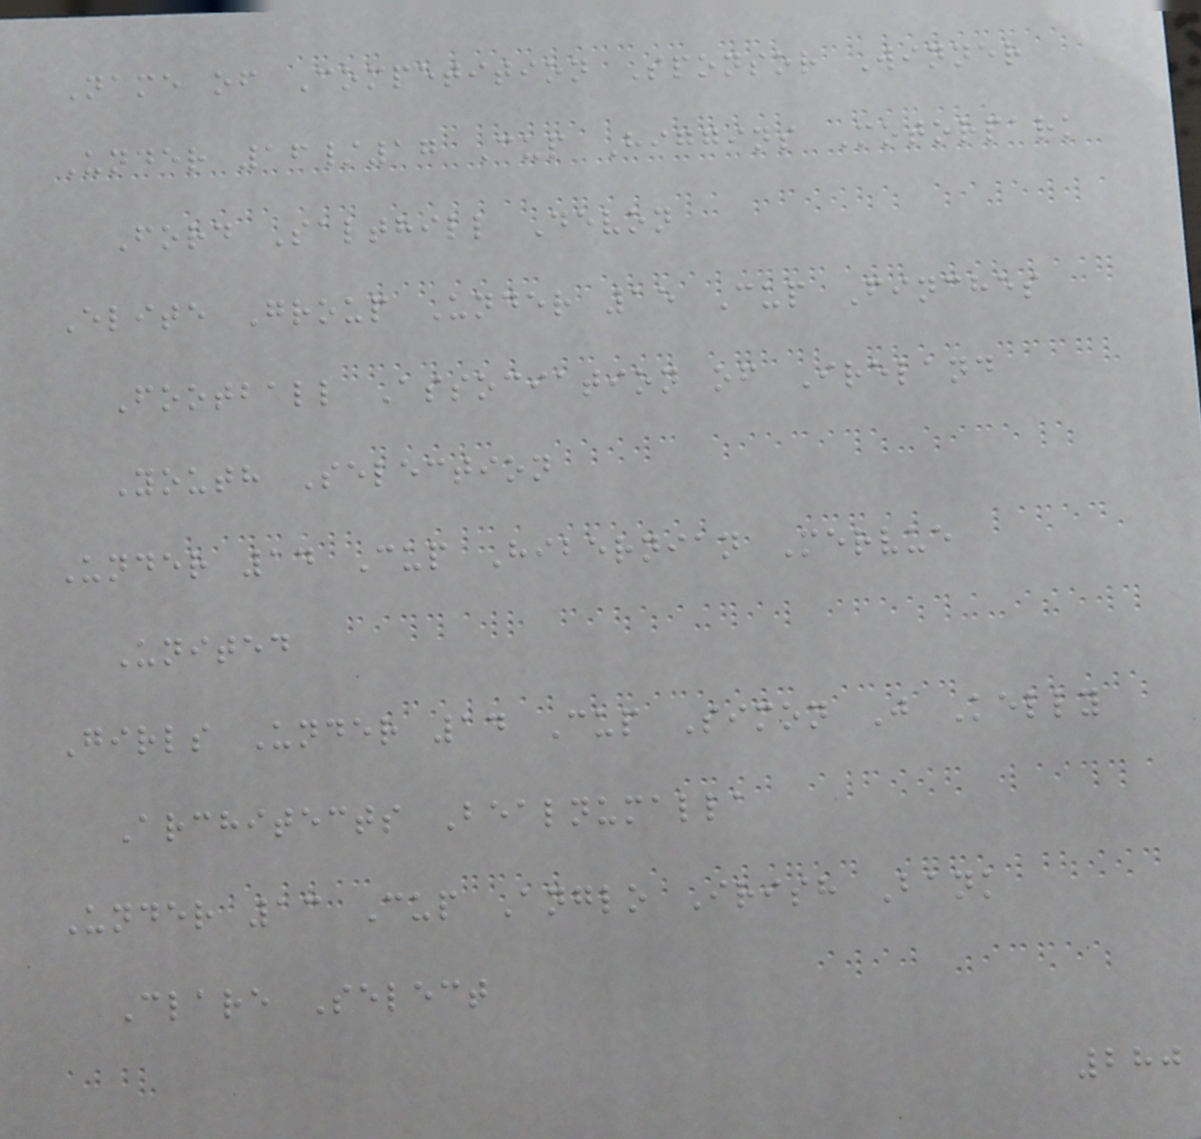Name of Competition Sponsor Winner
Under 16/17 Cup Higgins Motorpark
Ford Salthill Devon
Elite Group Under 15 Cup Finches
Football Association of Ireland
Youth Selection
Under 14 Cup Hibernian Mervue
United
Girls Under 14 Cup Simon J Kelly
Architects Bealnumalla
Under 13 Cup Anglo Irish Bank
Clare Select
280
